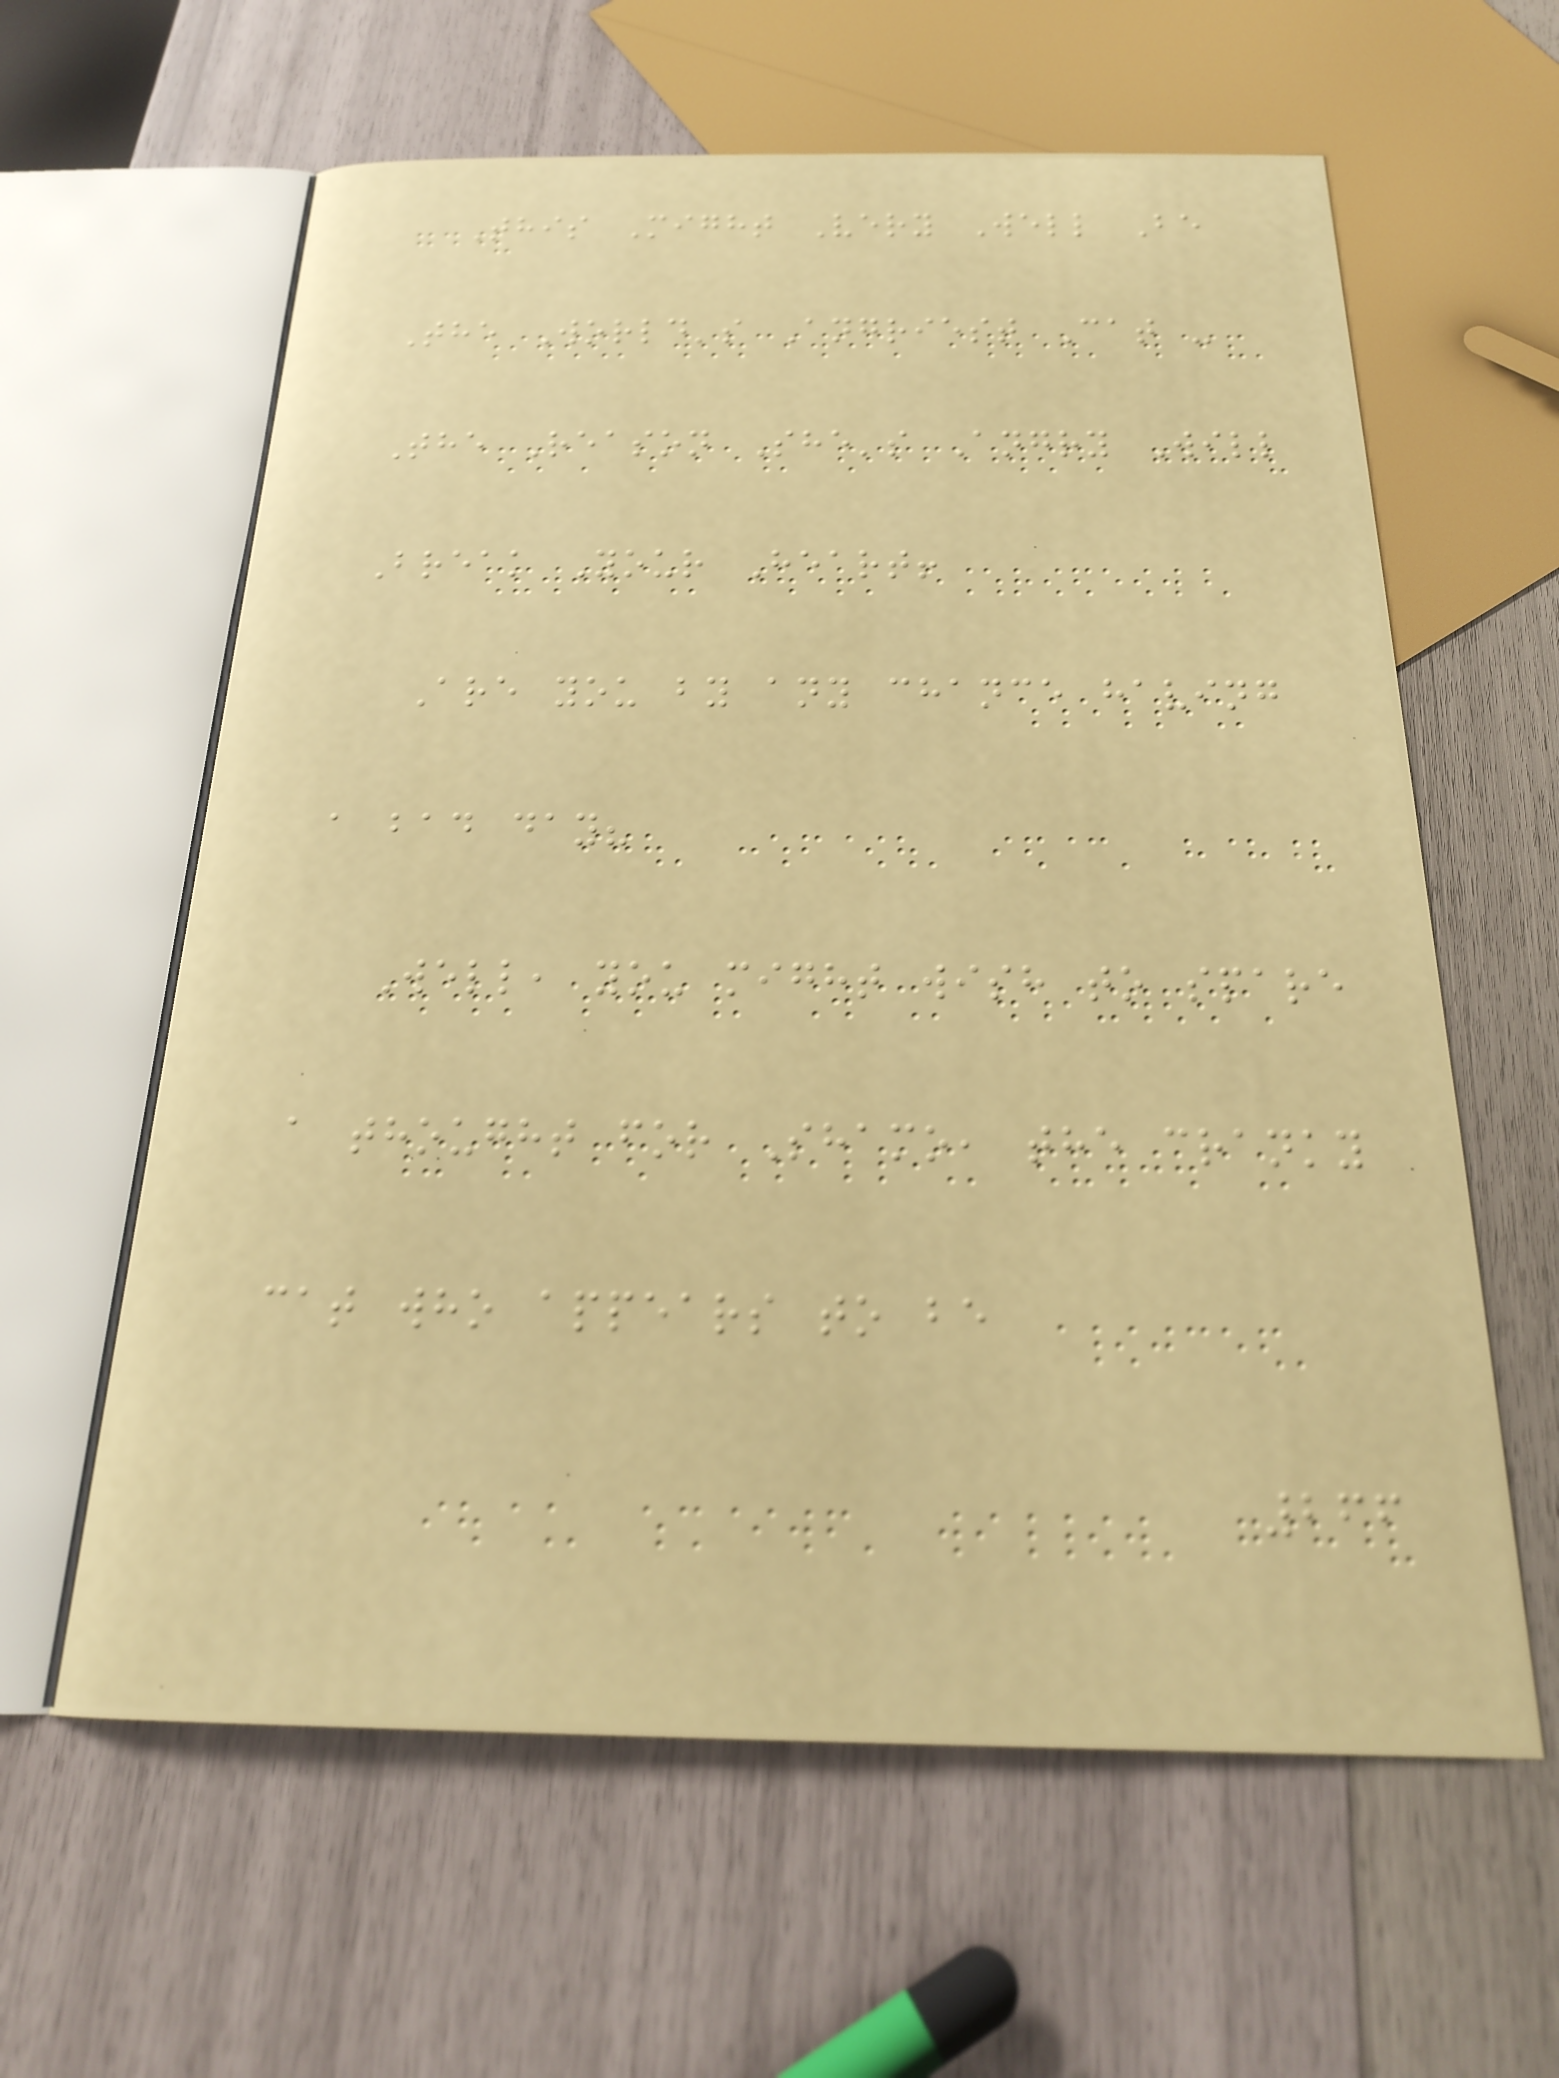This Might Very Well Be
The World's Angriest Cat -
The Reason She's Angry Will
Break Your Heart!
Are you by any chance having
a bad day?
Well, you might wish to spare
a thought for Shamo, the cranky
cat who appears to be
266
